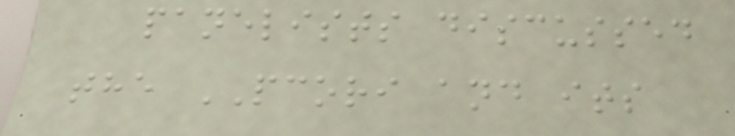panelists discussed
the PCORI and its
